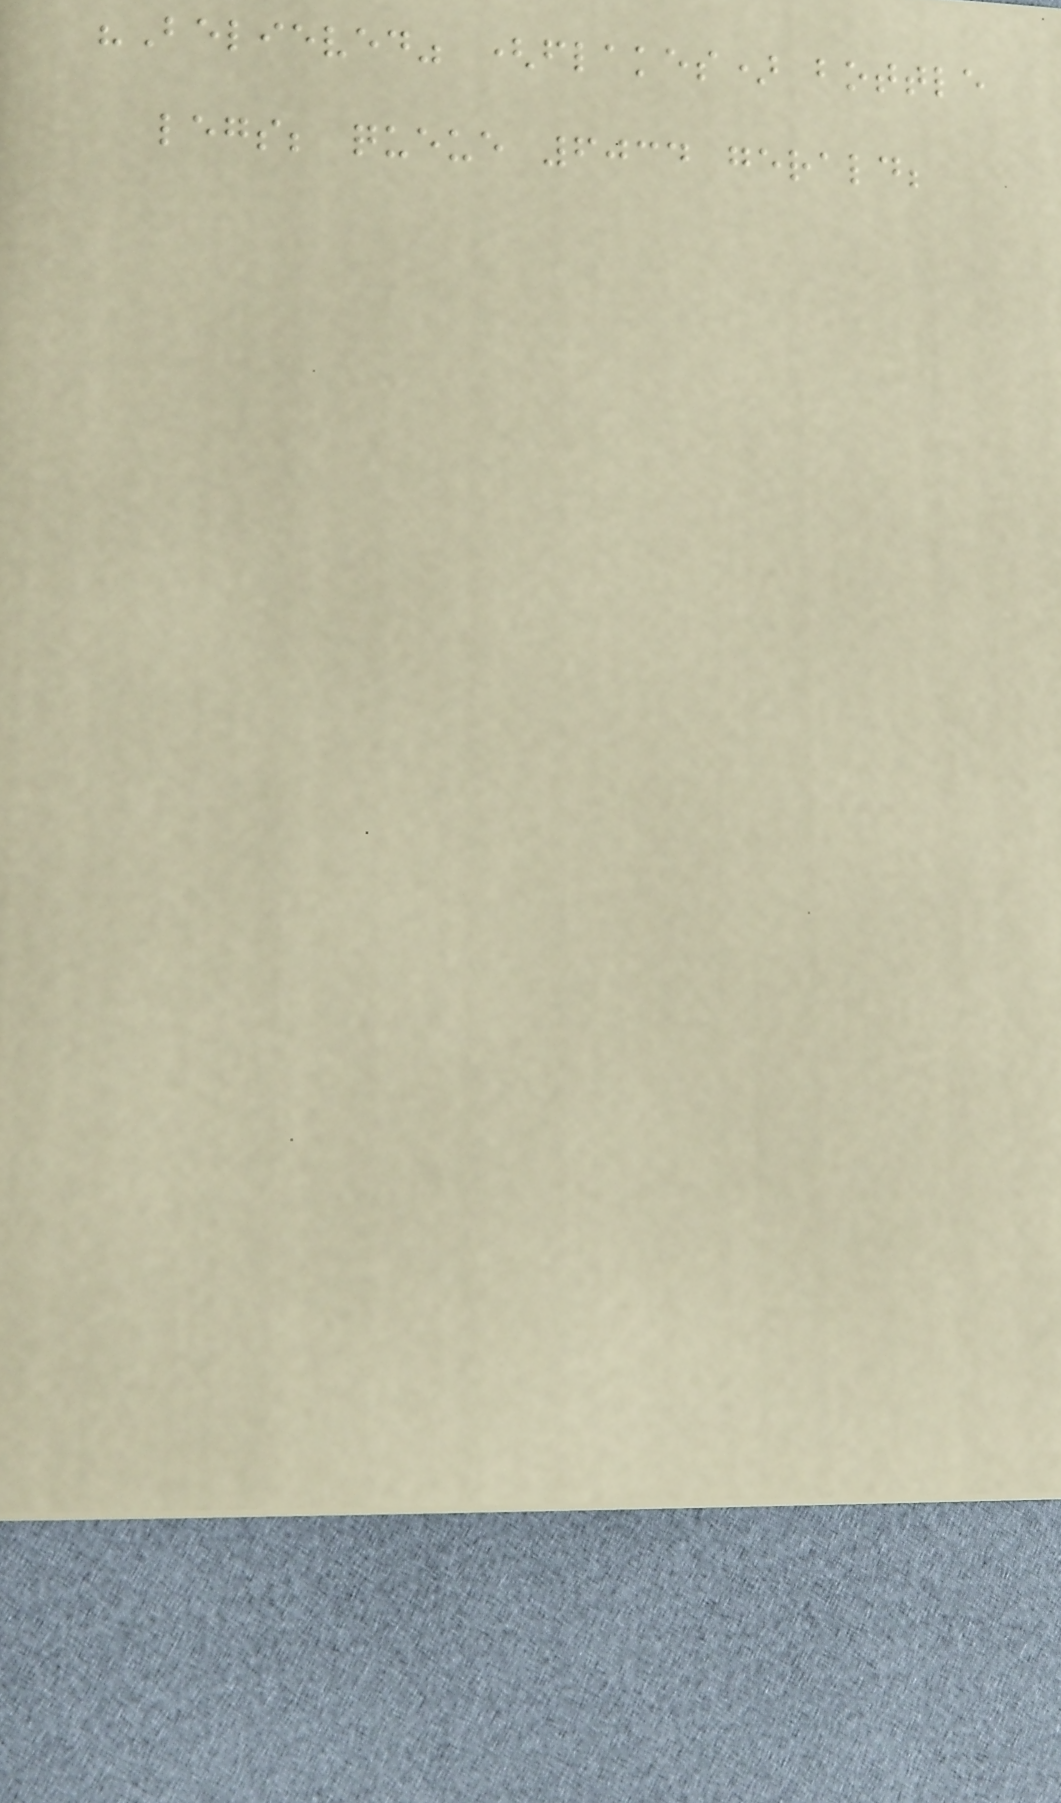"Believed" (flakes) bottle
legs; queue 6034 gerald;
